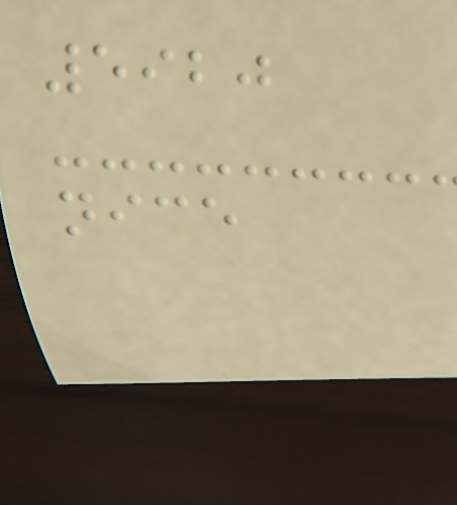5920
nice
